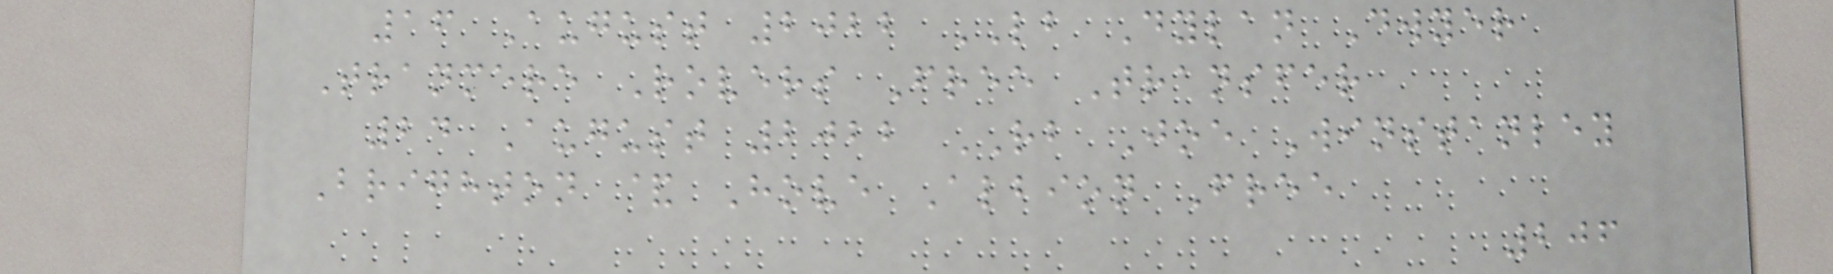16 August 2022 LB Dylan Dwyer
Tranmere Rovers Free Transfer
24 August 2022 RB Joe Winstanley
Brighton & Hove Albion Free
206
